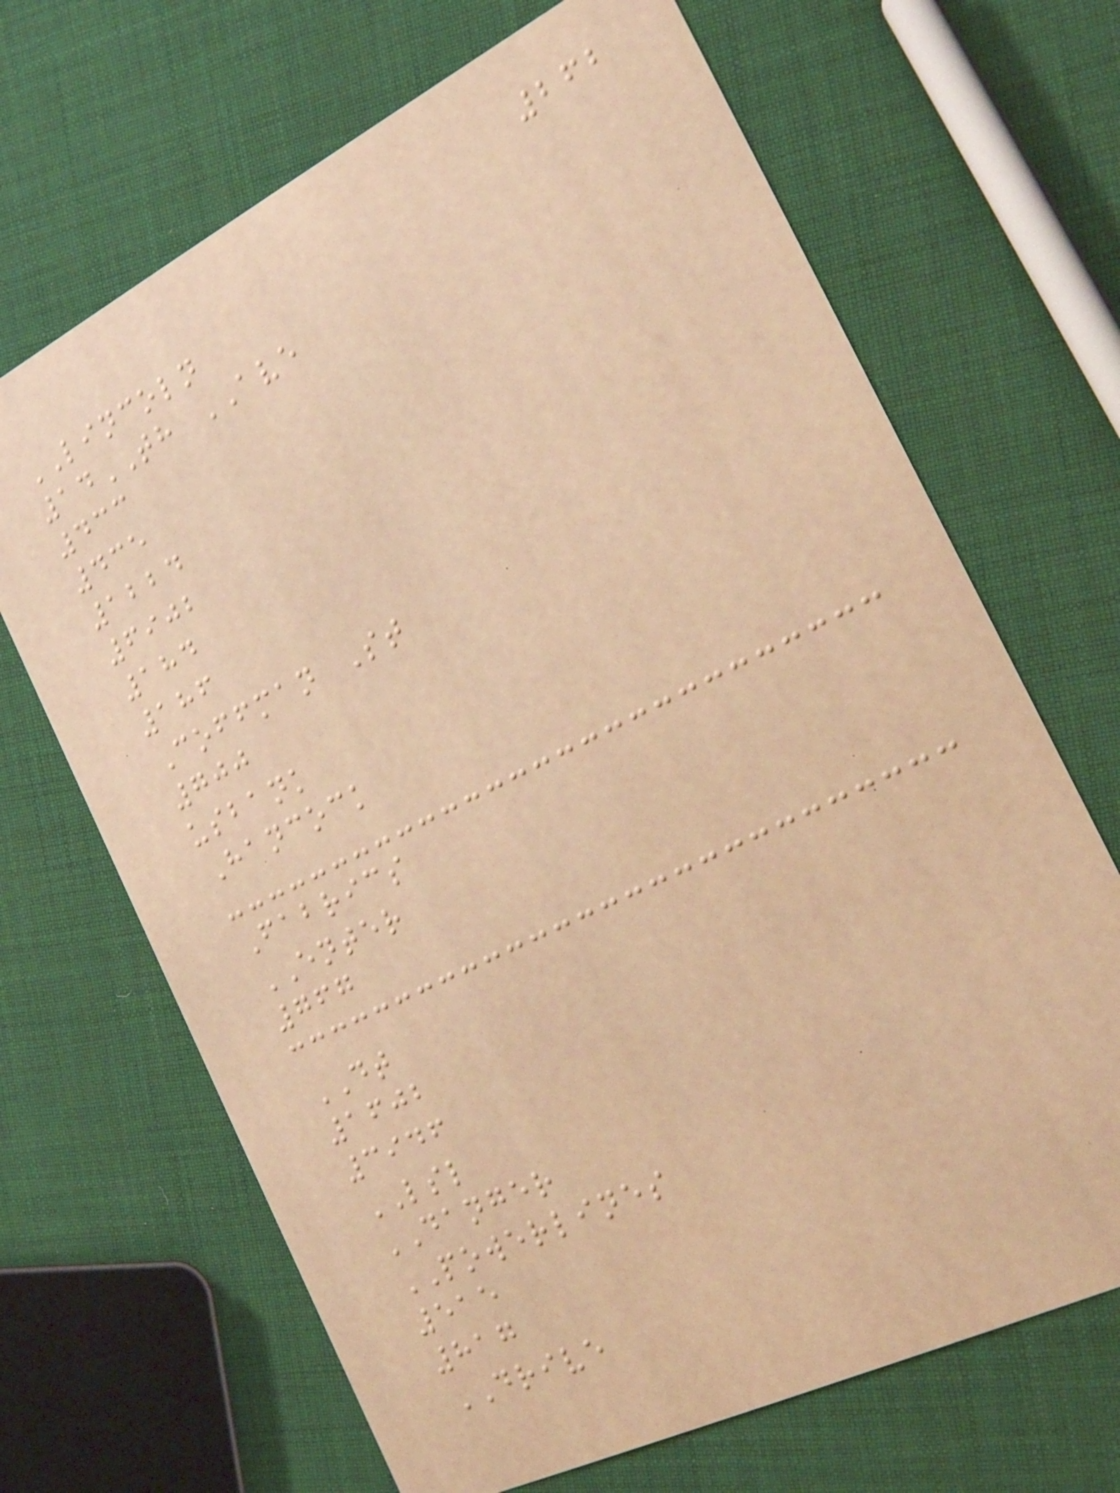262
LINCOLN
14TH AVE
433
435
1224
6902
184
186
Coffman St
700
usbank
Hancock
Fabrics
ENTER
767
DT
1602
3946
LSL
DANGER
POWERLINES
515
817
DRIVE
